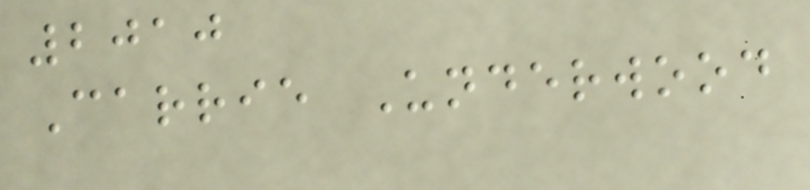2010
Carrie Underwood
